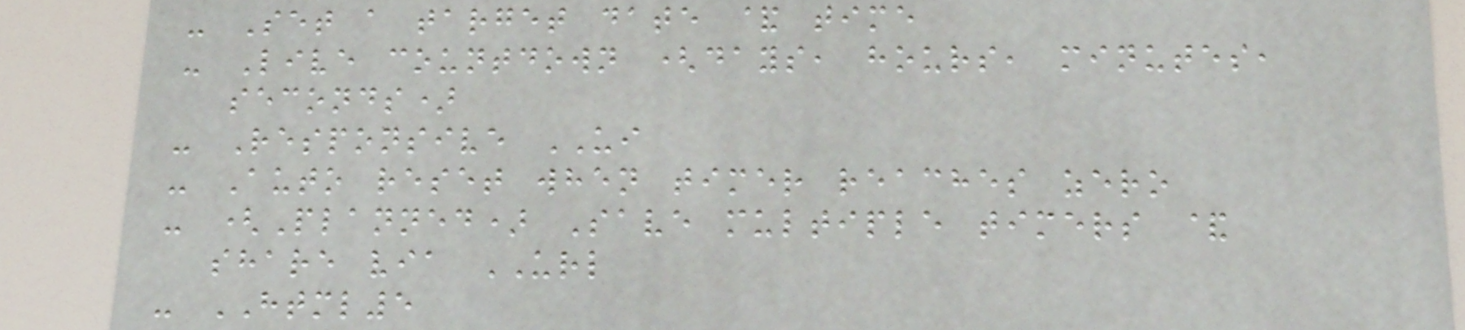- Set a target date & time
- Live countdown (days, hours, minutes,
seconds)
- Responsive UI
- Auto reset when timer reaches zero
- (Planned) Save multiple timers &
share via URL
- HTML5
